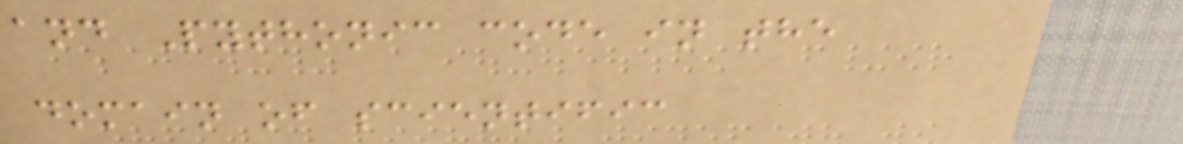and Pythonic code in the
domain of scientific
